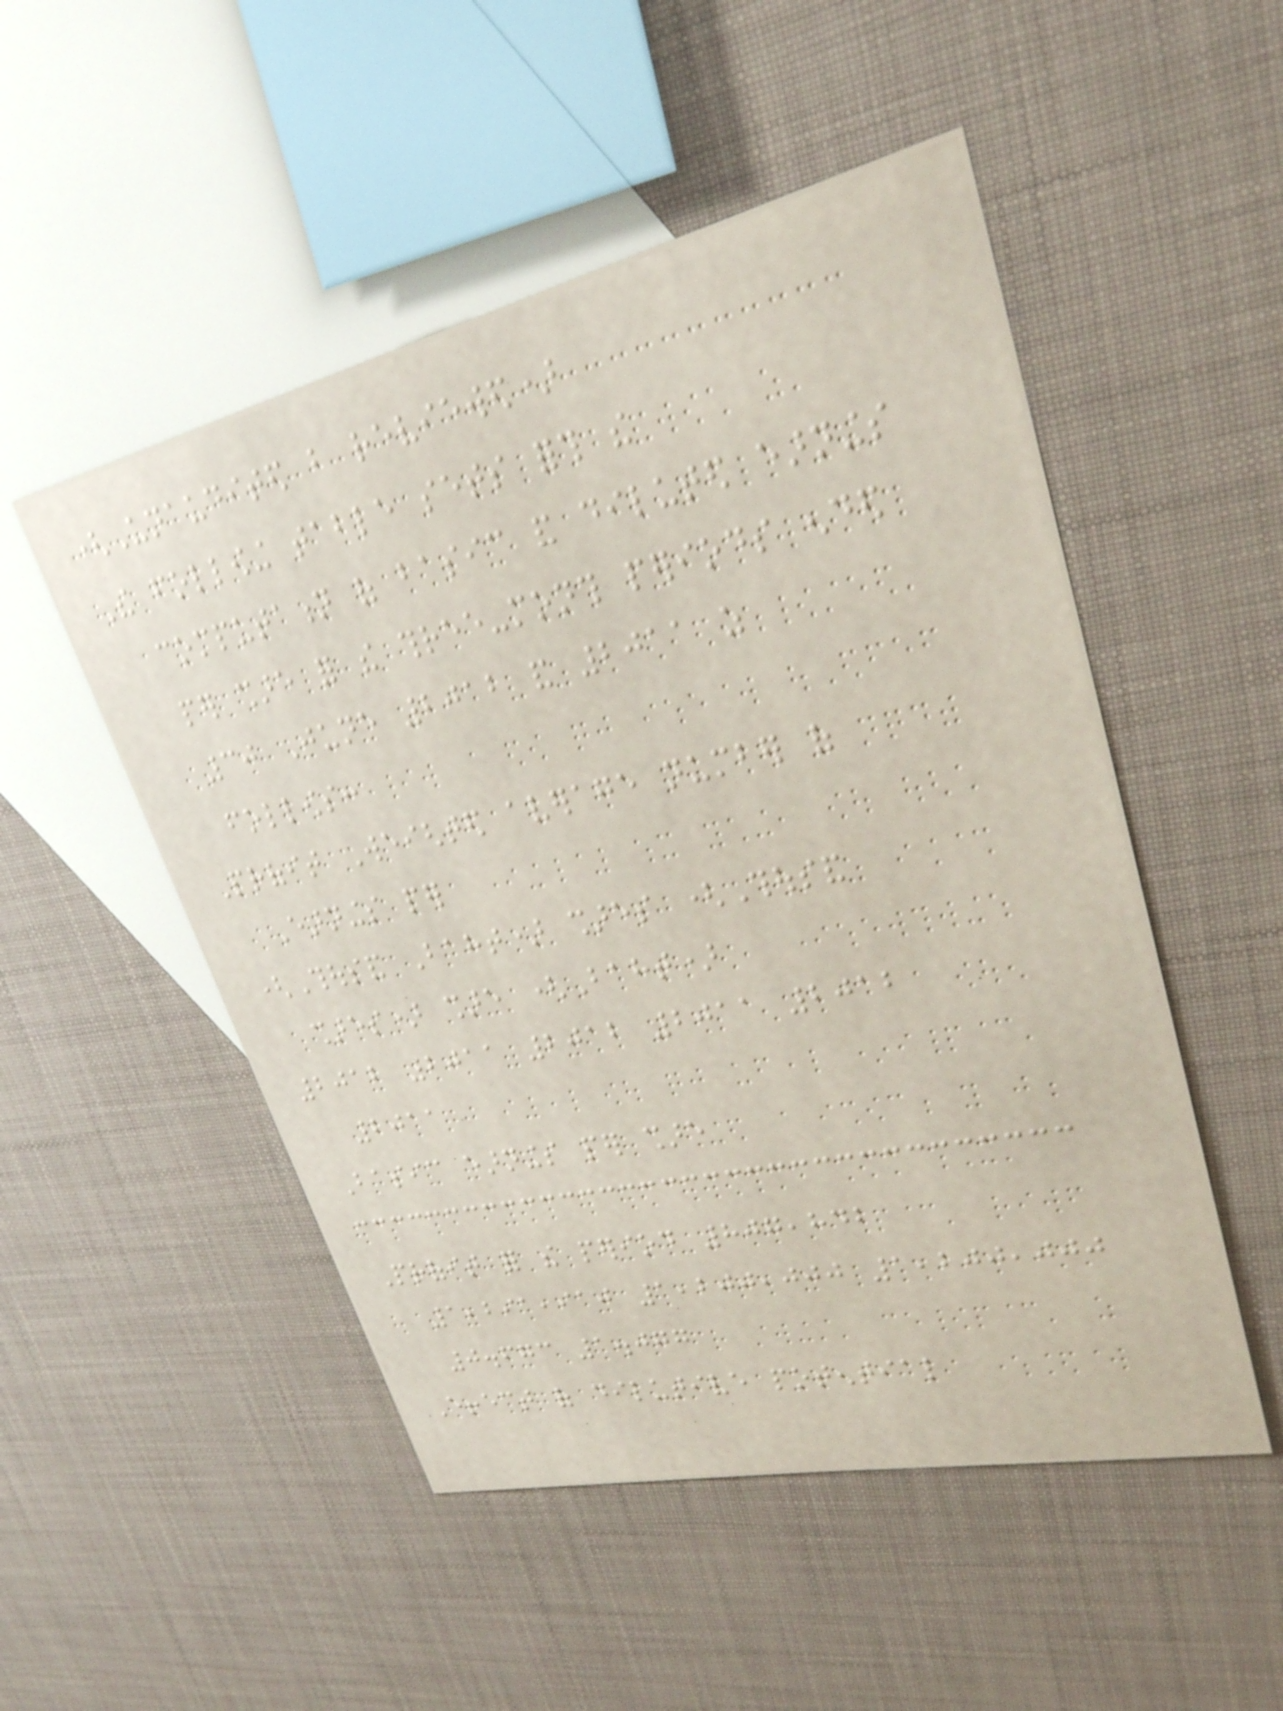(Unaudited but reviewed)
The following table sets forth the
computation of basic and diluted earnings
per share for the three-month periods ended
30 June 2012 and 2011 as
follows:
Profit Weighted average number of
Earnings per
(Thousand Baht) shares (Thousand
shares) share (Baht)
2012 2011 2012 2011 2012
2011
Basic earnings per share
Profit for the period 807,842
1,291,910 1,200,000 1,200,000
0.673 1.077
Effect of dilutive potential
